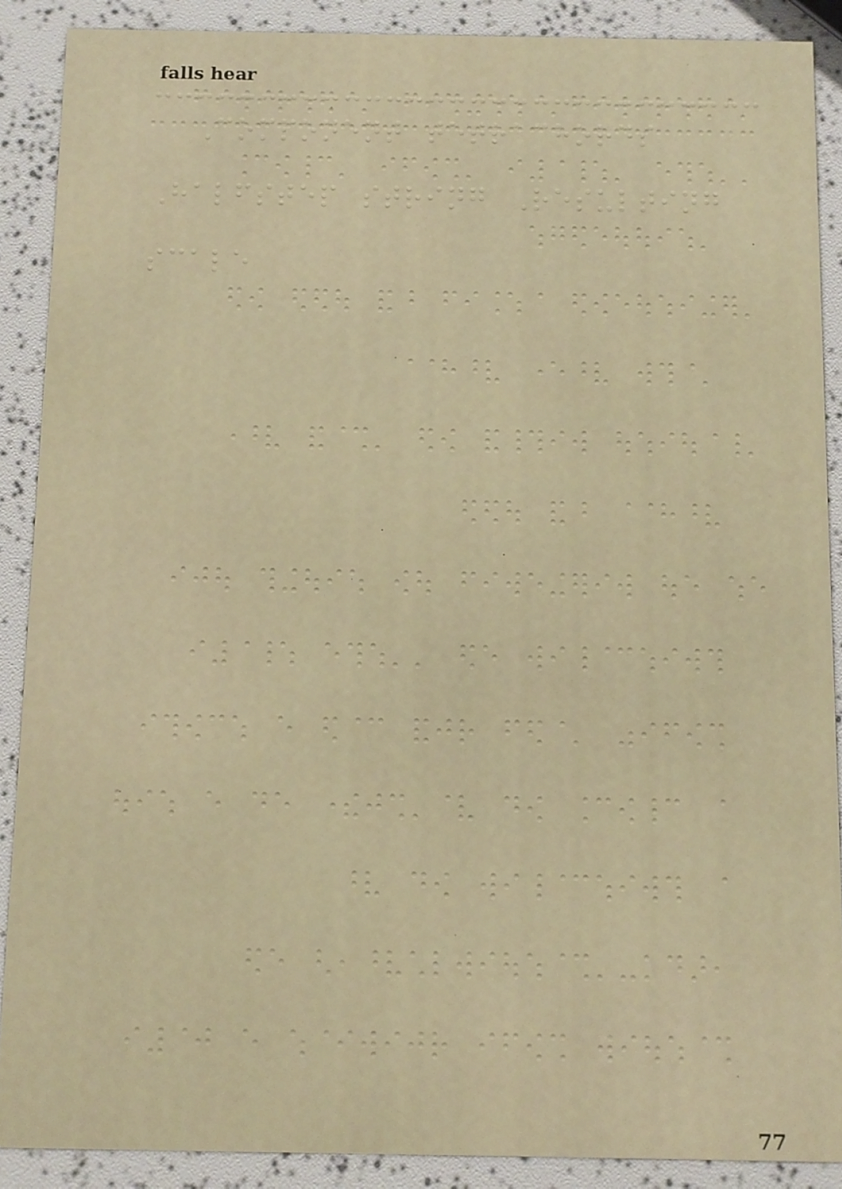Component tetrachords
Halfstep string Resulting
scale
